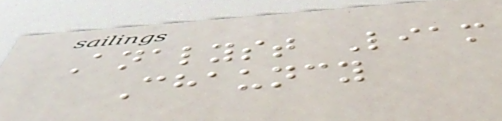Analyst Liam
Chauncy
